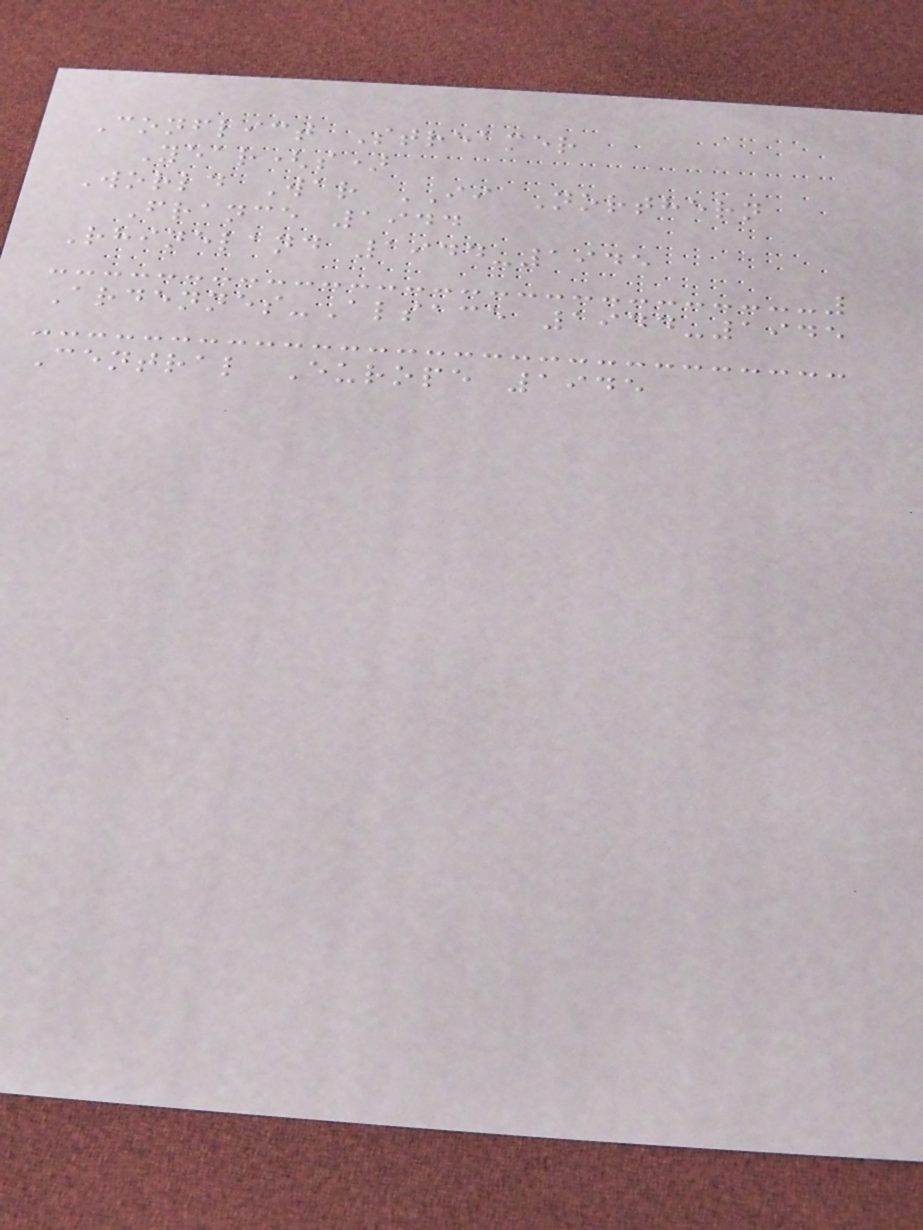Conflict Streamer
Year(s)
World War II Northern
France 1944
Rhineland 1944-1945
Ardennes-Alsace 1944-1945
Central Europe 1945
